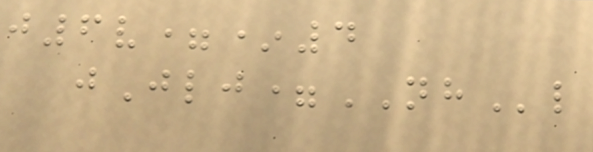j6v=*4
jJlj=NHl
